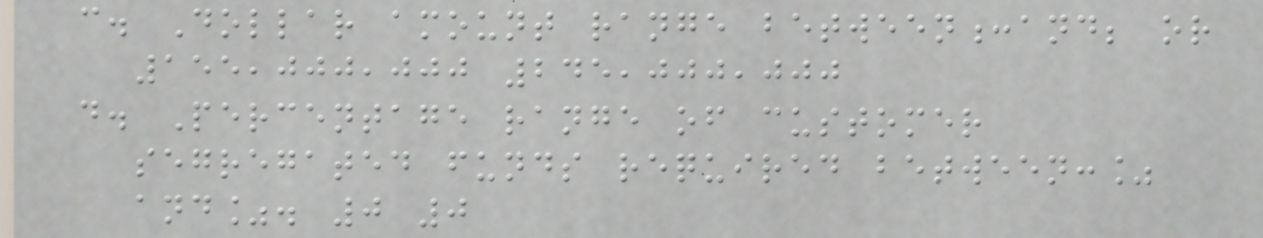c. Dollar amount range between:and; or
155,000,000 245,000,000
d. Percentage range of customer
segregated funds required between:%
and%. 0 0
